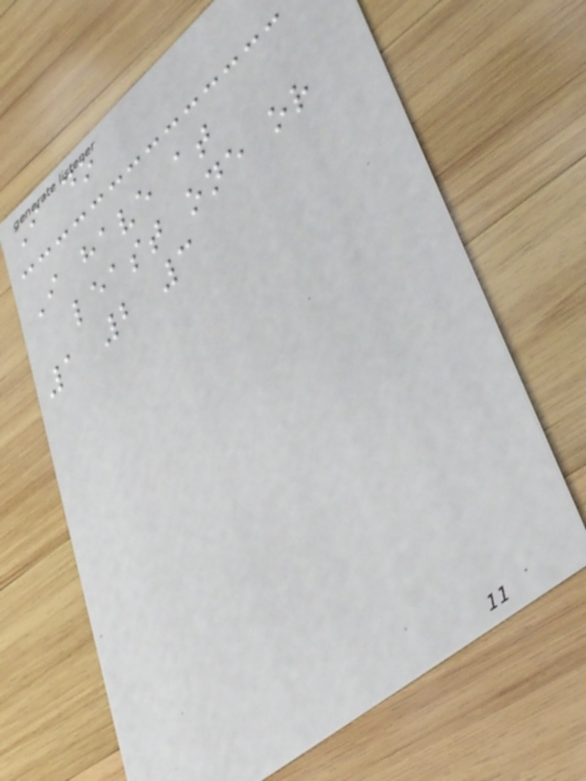I do
I have at
least one or
1 2 3
